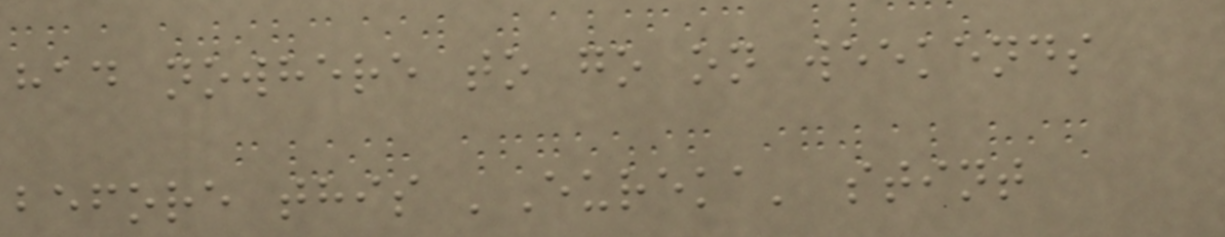had nowhere to go on weekends
before this 'Eureka' stint
